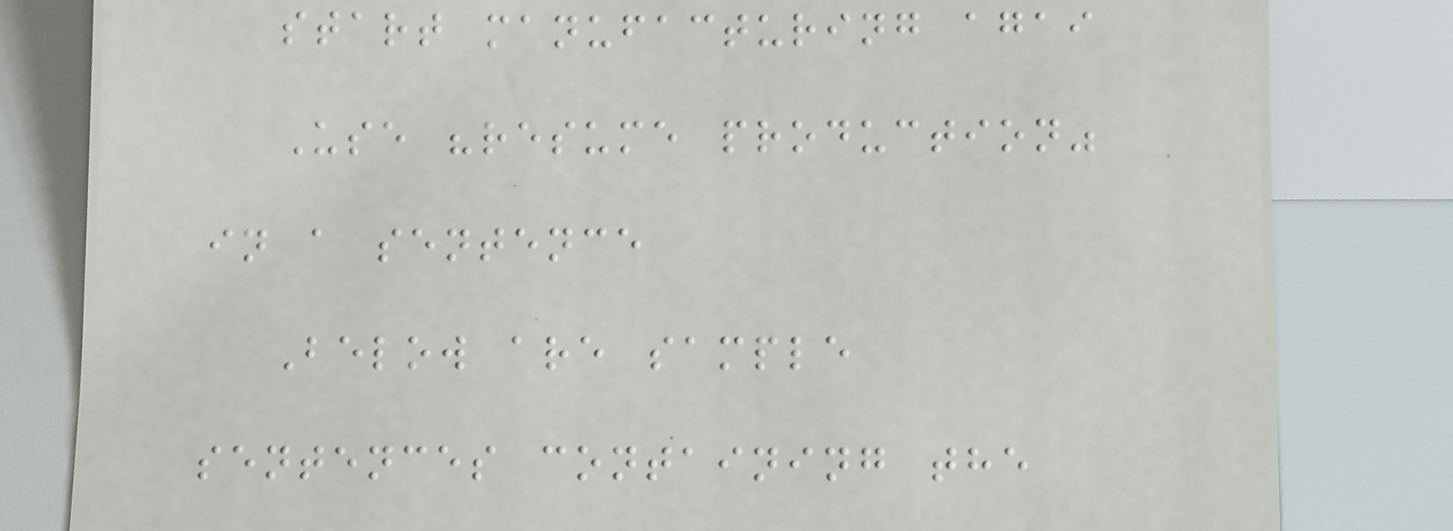start manufacturing agai
Use "resume production"
in a sentence
Below are sample
sentences containing the
